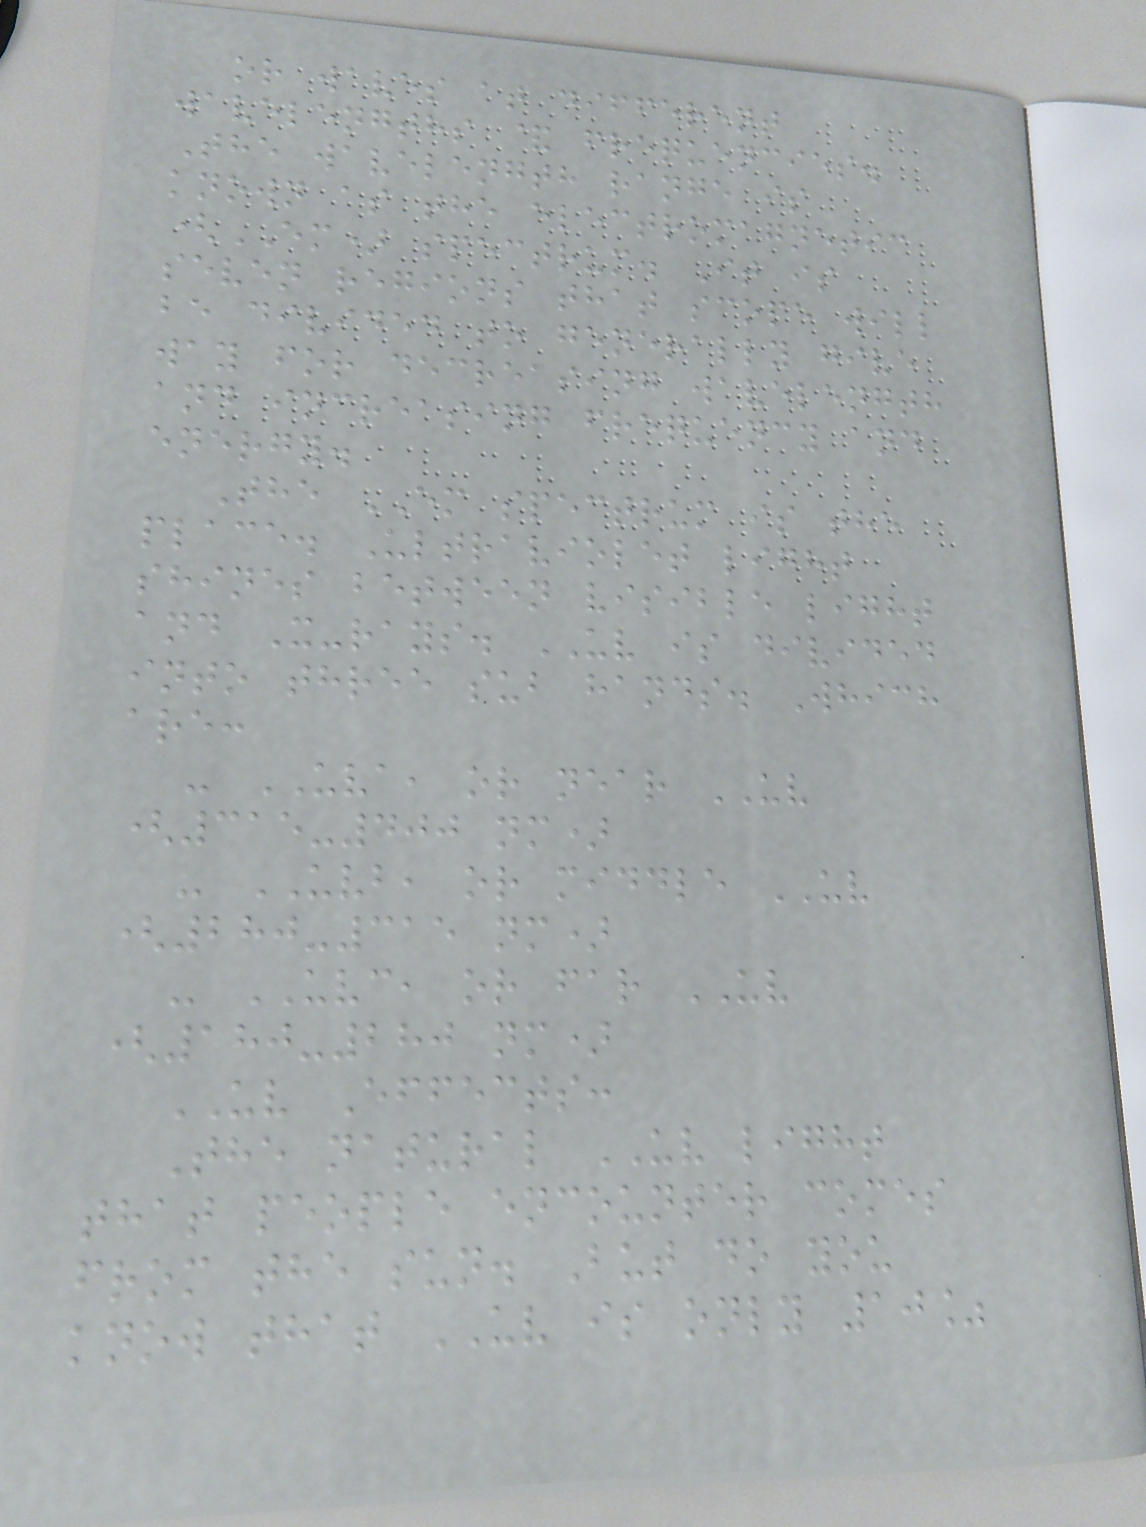or waves at different
wavelengths & frequencies.
The wavelength range is
known as the electromagnetic
(EM) spectrum. It is
seven regions that scope will
be divided to generally give
way for decreasing wavelength
and increasing frequency and
energy.
The EM spectrum is the
place. Ultraviolet light
shines between visible light
and X-rays. UV is divided
into three sub hands. Which
are:
- UVA, or near UV
(315-400 nm)
- UVB, or middle UV
(280-315 nm)
- UVC, or far UV
(180-280 nm)
UV Effects:
The natural UV light
that people encounter comes
from the sun. But do you
know that UV is only 10%
